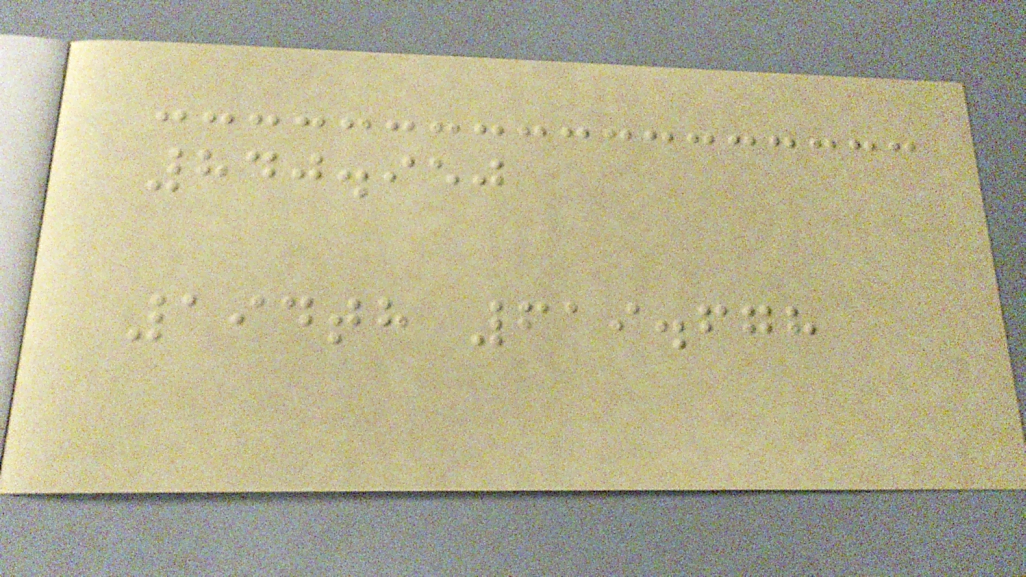840.950
194th 619.678
